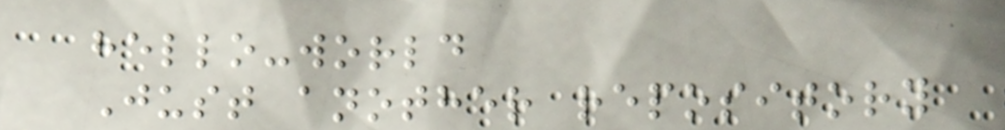hello-world
Just another repository
